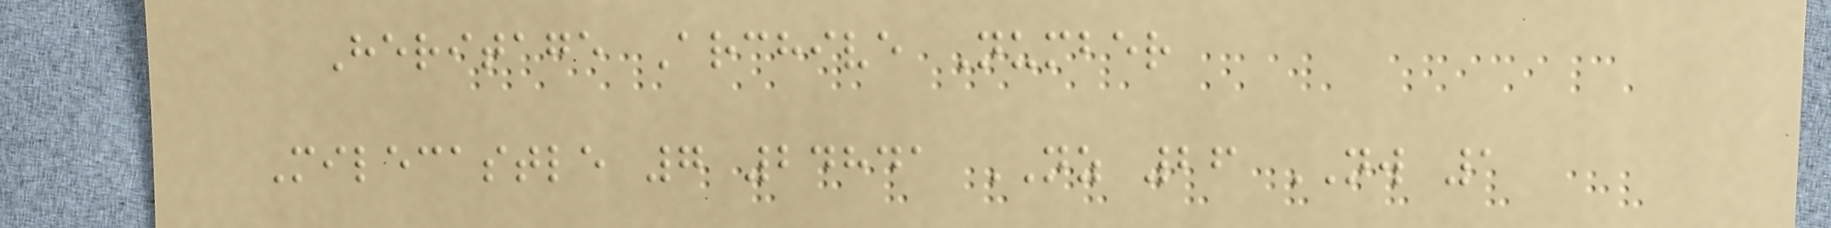Heritage Archive Number
Milecastle 7 24841 NZ 26 NW 1
